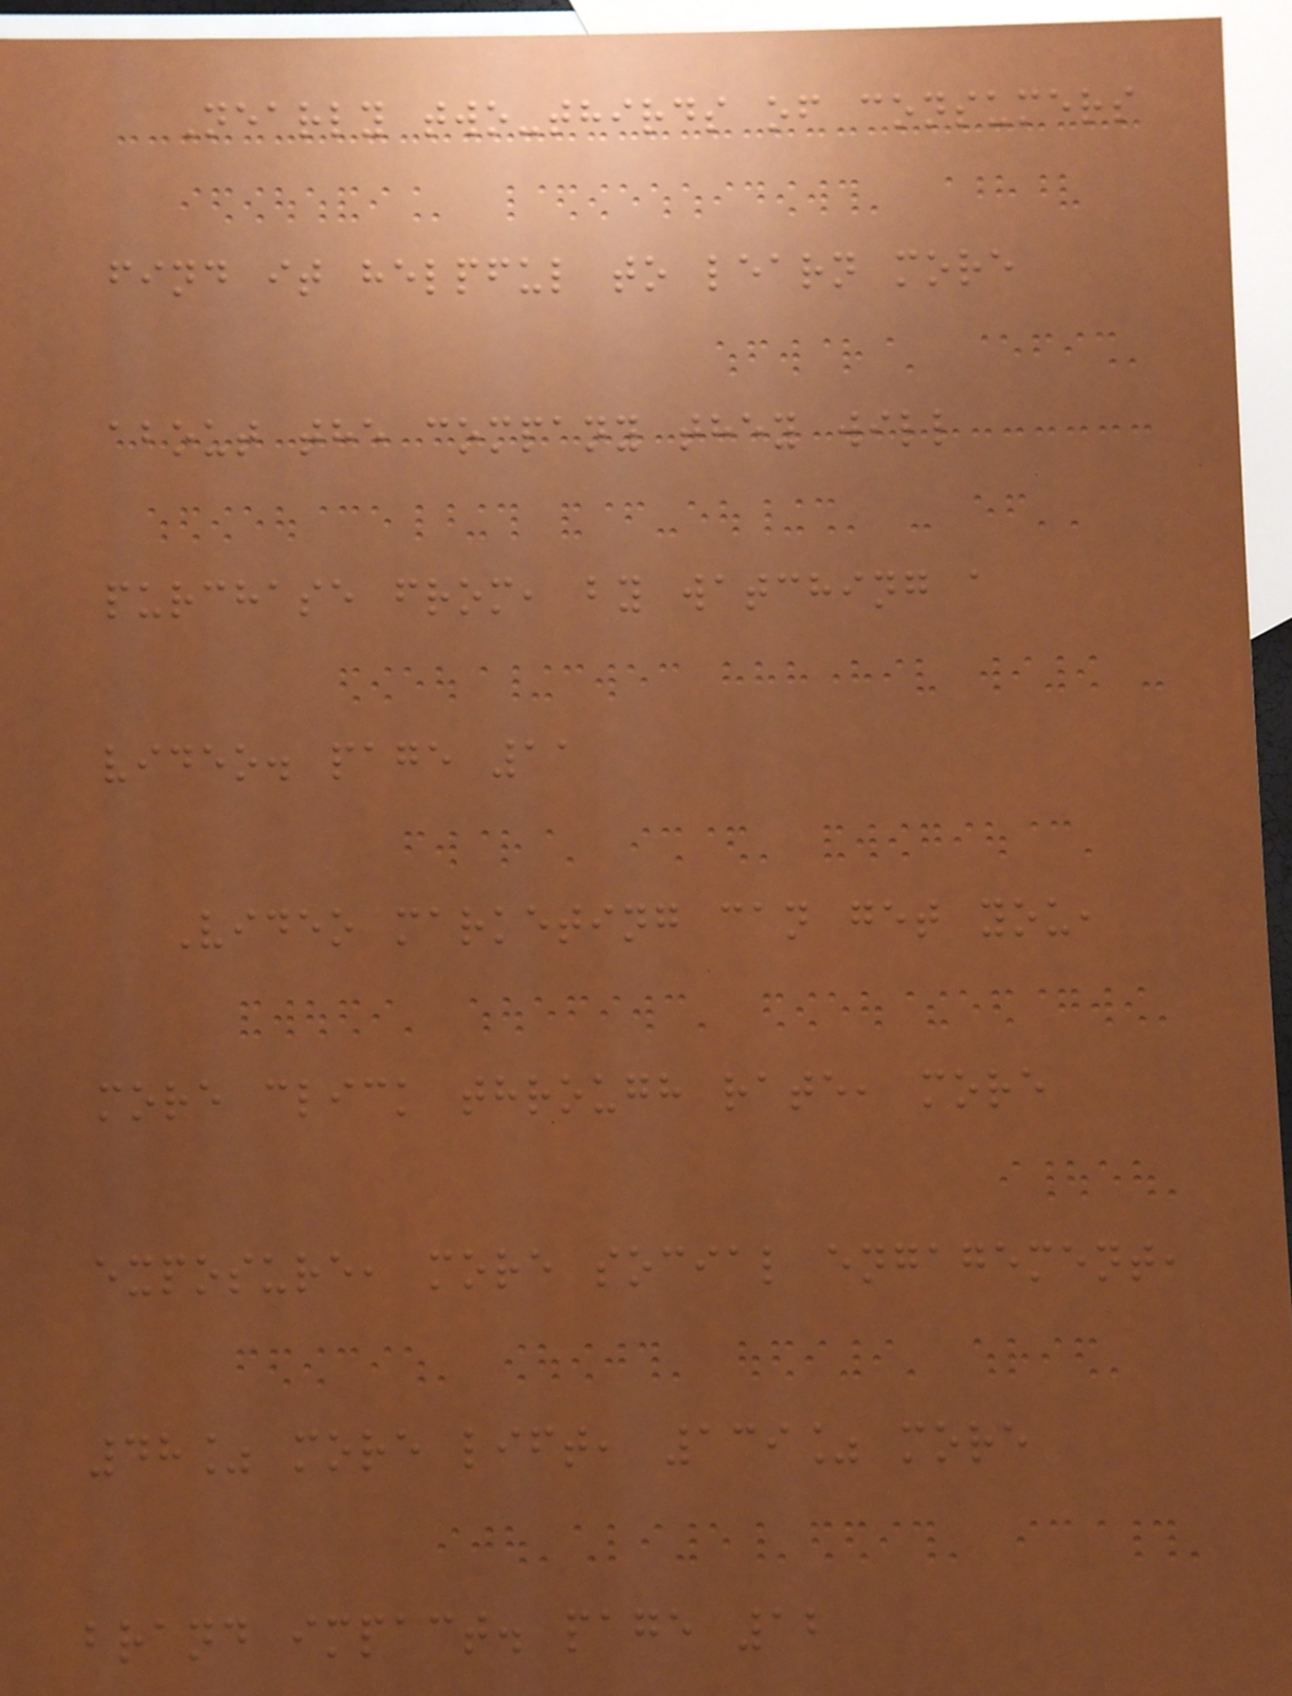Nearly two-thirds of consumers
find it helpful to learn more
about the company they will
purchase from, by watching a
video. page 11
Video marketing can get you,
more click through rate, more
exposure, more social engagement,
48% more lift, 139% more
brand impact. page 12
